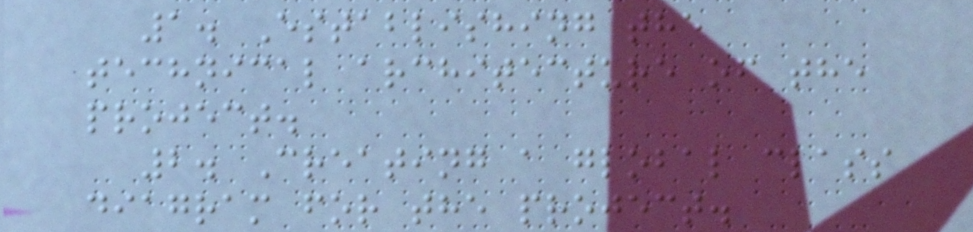1. Establishing the
technical architecture of the
project.
2. Creating a global class
diagram for the project.
